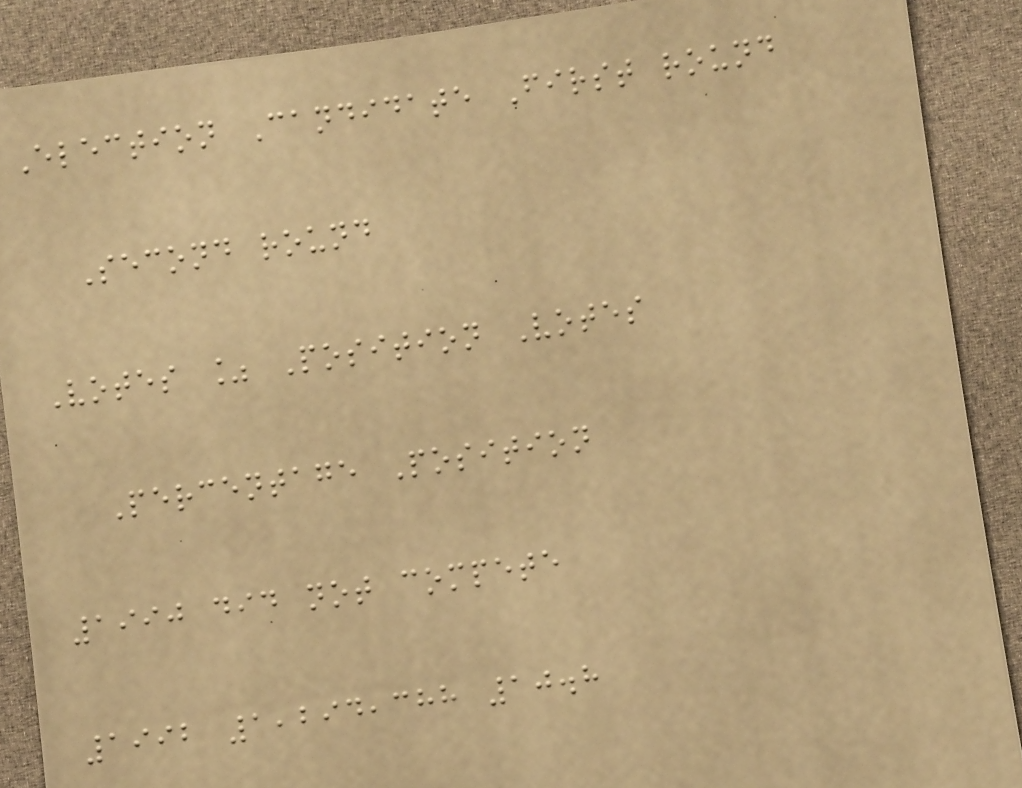Election Candidate First round
Second round
Votes % Position Votes
Percentage Position
1990 did not compete
1992 1,294,388 10.8
